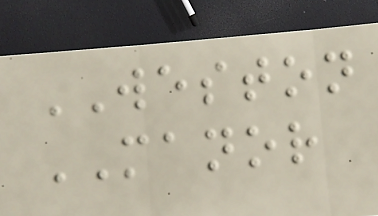WESTON
MANOR
